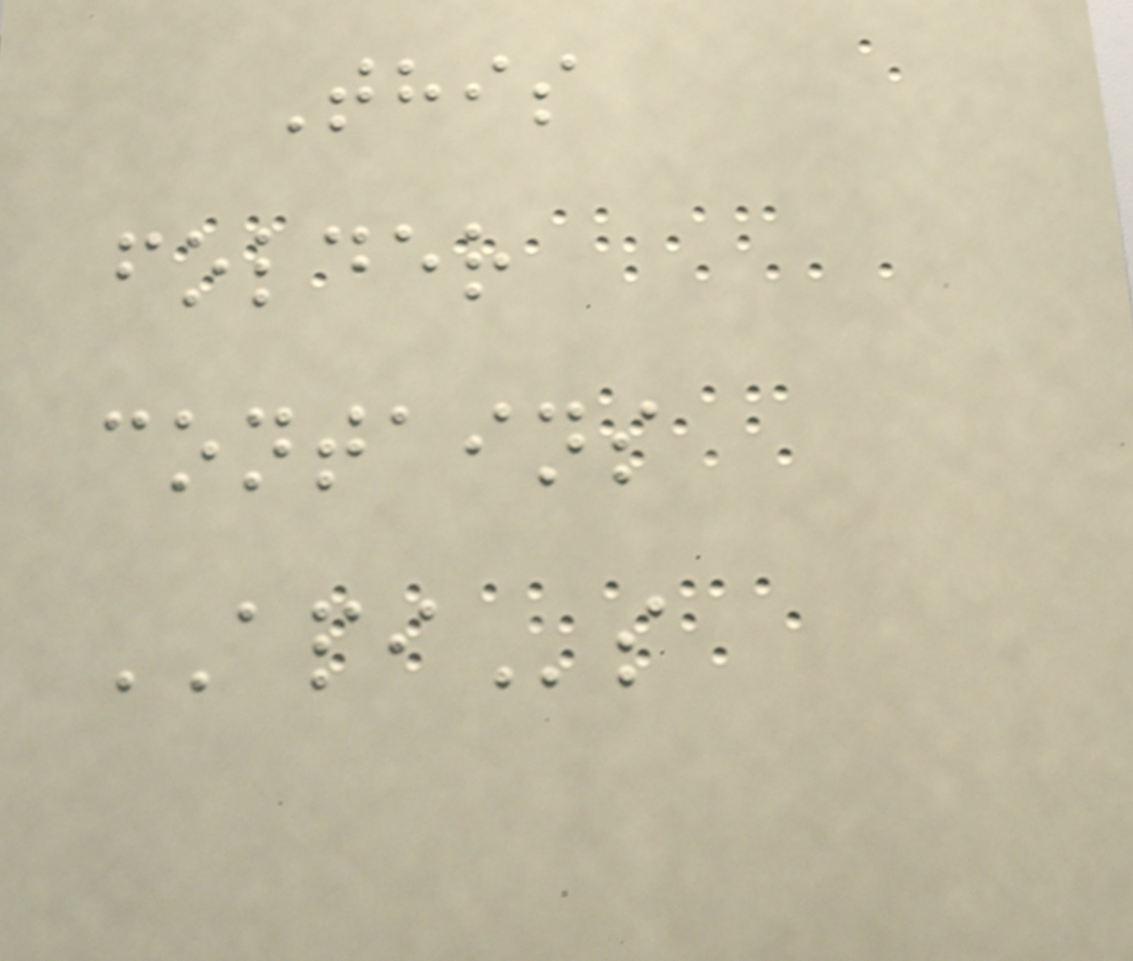This
folder
contains
APIs
